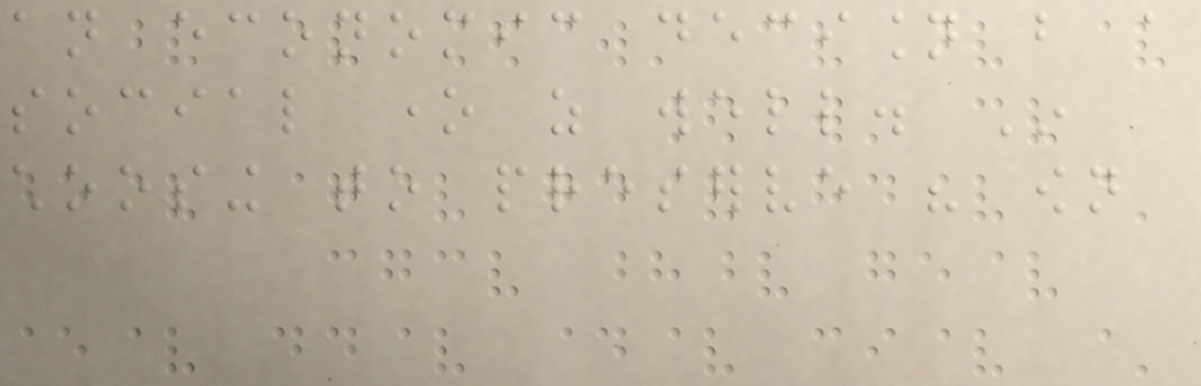an economic decision but a
social one as well. In
choosing to preserve his own
